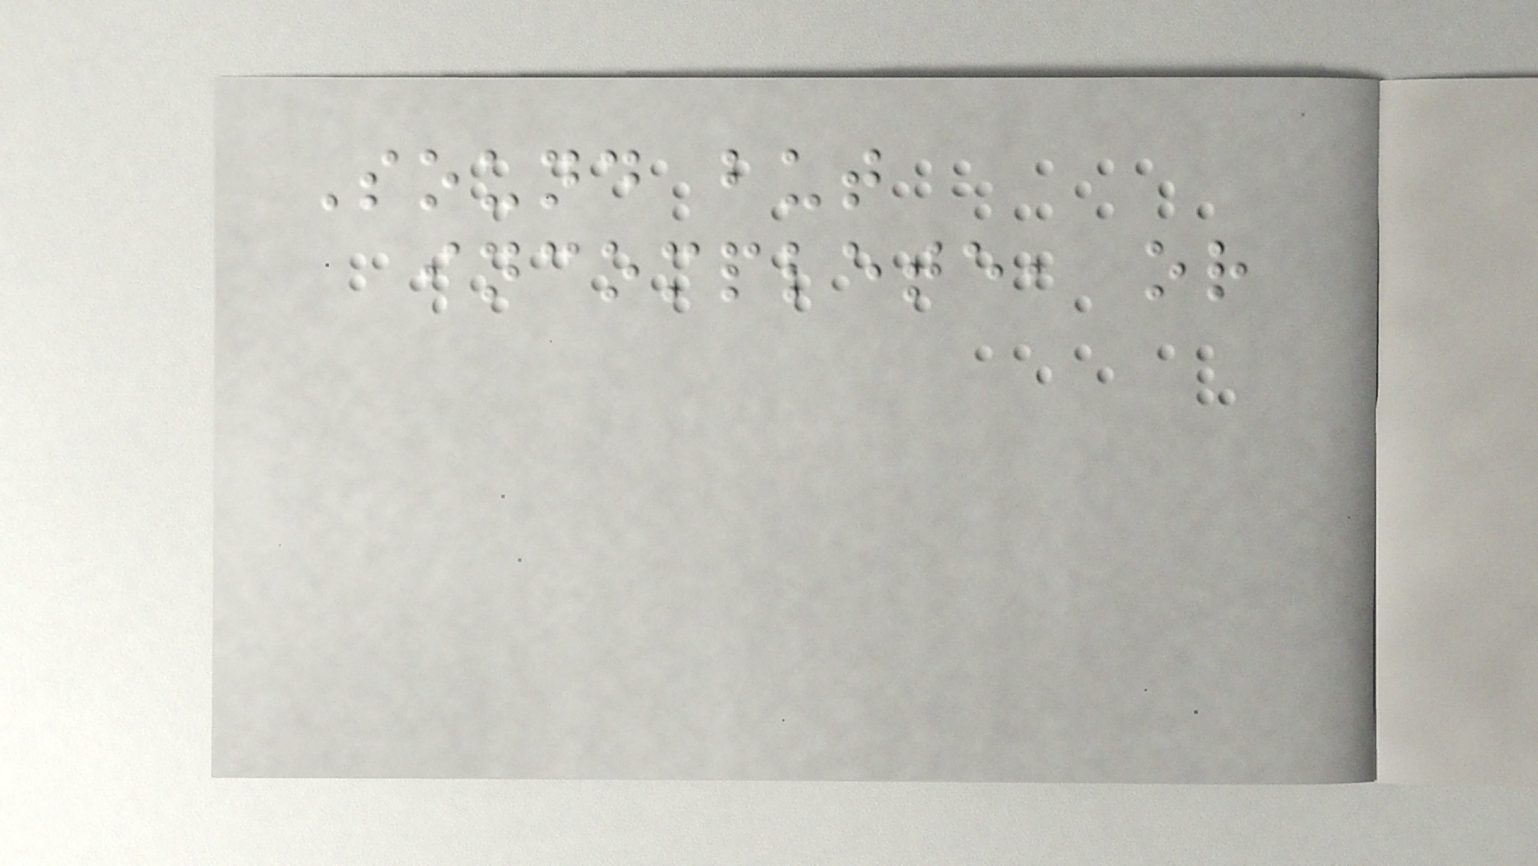Sound but
incomplete, or
